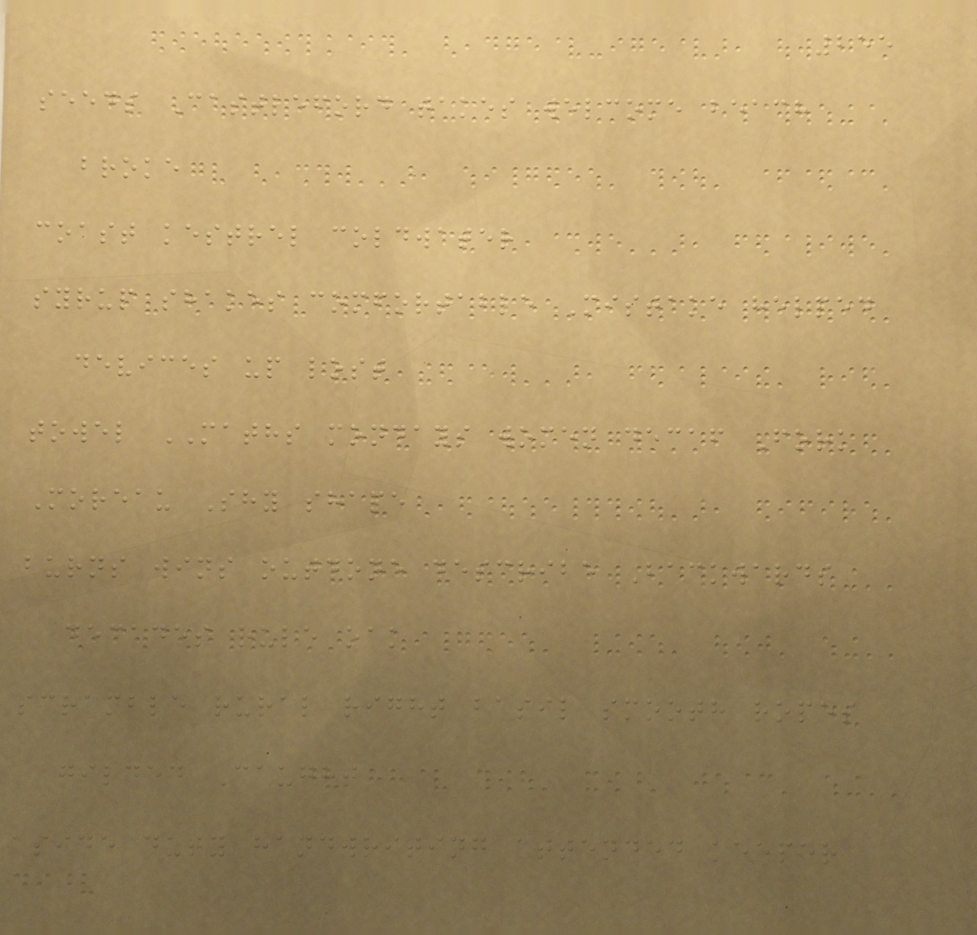255
seeds Castleford takes welcome beach
broke
coast kestrel coldwater
syrup shakes comfortable Mistake helped
devices up lost
towel MATHS mondays women decaf Fork
Moreau Shy shape
burns wins outdone describe Backwards
decades rule oak
scramble rural right basil smooth ropes
gilded Caught
aside duty handwriting attended keeper
